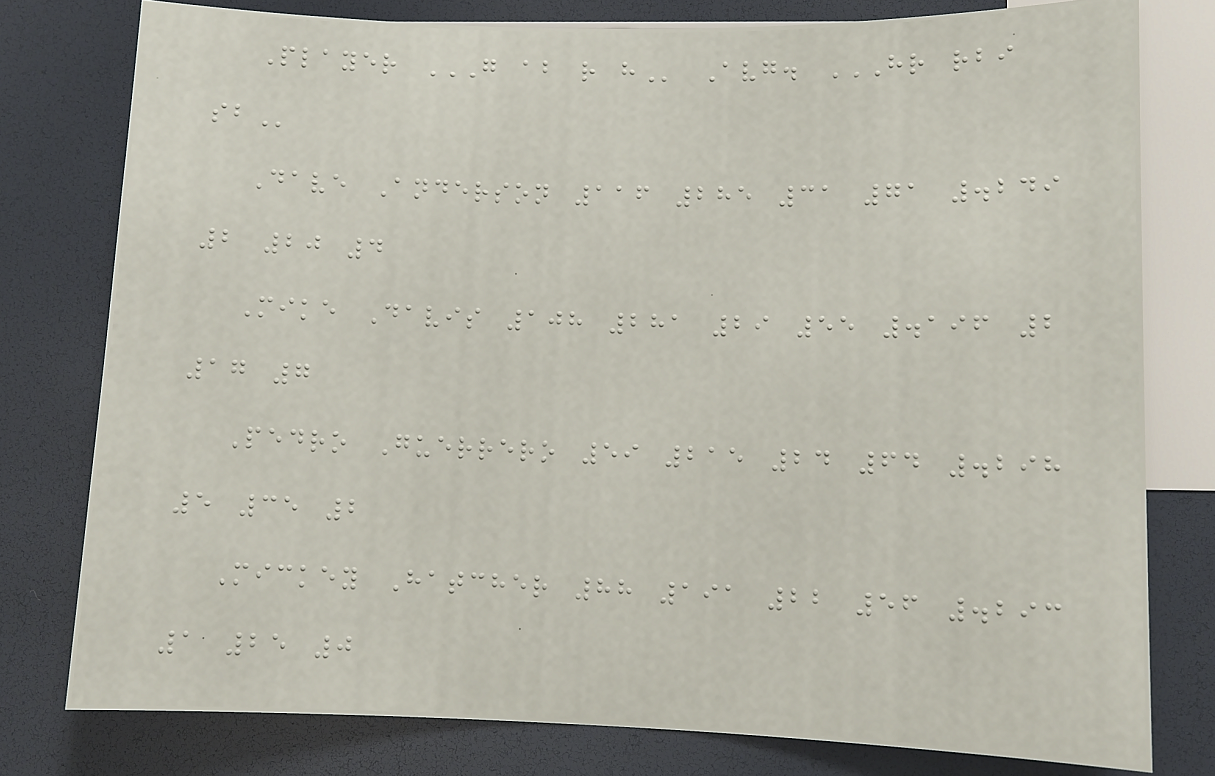Player G AB R H Avg. HR RBI
SB
Dave Anderson 116 285 31 71 .249
2 20 4
Mike Davis 108 281 29 55 .196 2
17 7
Pedro Guerrero 59 215 24 64 .298
5 35 2
Mickey Hatcher 88 191 22 56 .293
1 25 0
